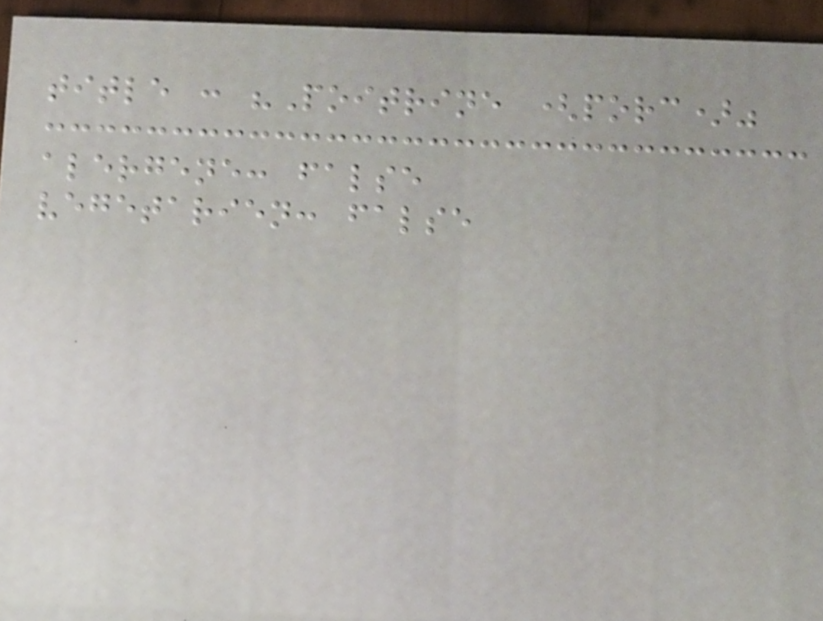title : "Poitrine (porc)"
alergene: false
vegetarien: false
